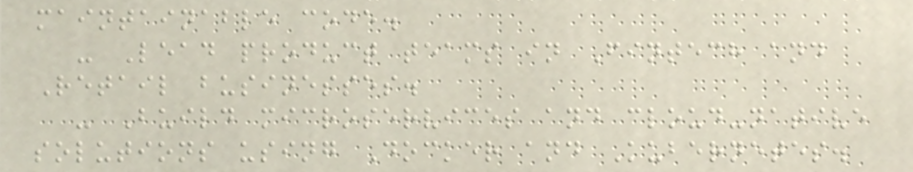maintainable code.
- Lead product teams in Fintech and
Retail businesses.
- Build microservices and cloud-native
solutions using Docker and Kubernetes.
